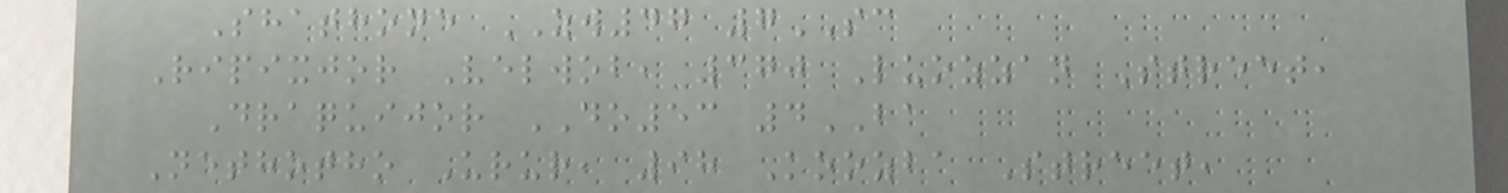Shathone ZW47 7SC
Ripixjor Velwob, 370 Luozzan Street,
Draquijor DO53 4BA
Nethotho Urur, 98 Koozba Street,
